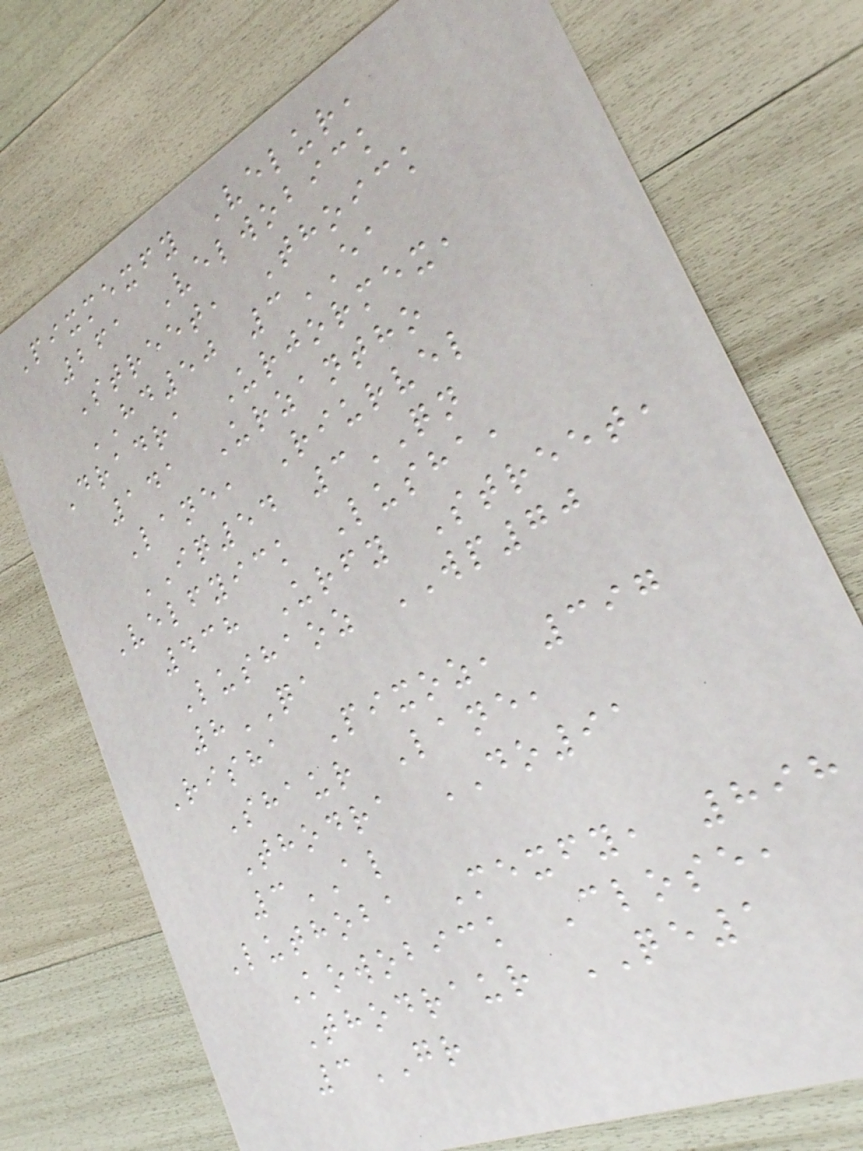Pixmexfy Velur,
261 Velwobick
Street, Thoick
HD50 3EA
Dradra Urjormex,
141 Urzantho
Lane, Riurvel
IQ54 3QN
Velfyick Lusha,
438 Urfy Street,
Lushaoz WP70
8QA
Risha Pixoz, 397
Shaur Lane,
Thodra DO91
3AL
Luthoba Mexfy, 898
Kowobick Close,
Thodraur QE1
3GR
